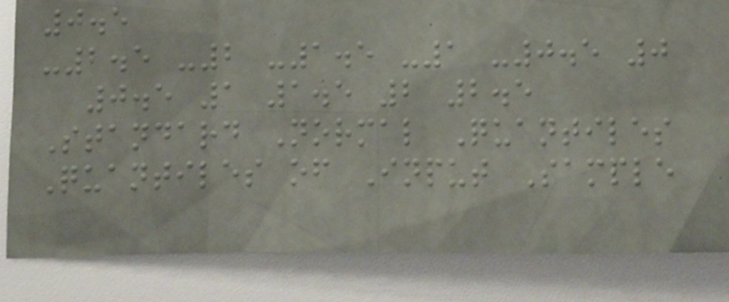0.5
-2.5 -2 -1.5 -1 -0.5 0
0.5 1 1.5 2 2.5
Standard Normal Quantiles
Quantiles of Input Sample
